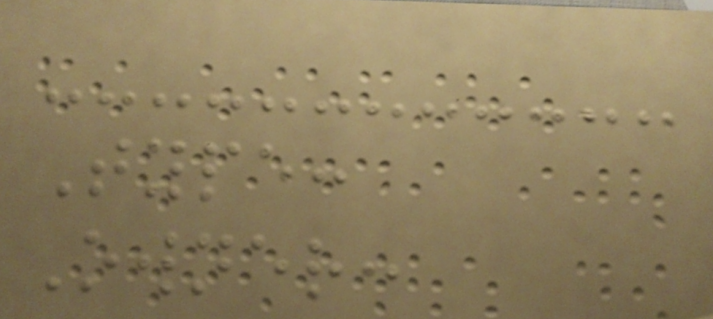Type:
Owner:
